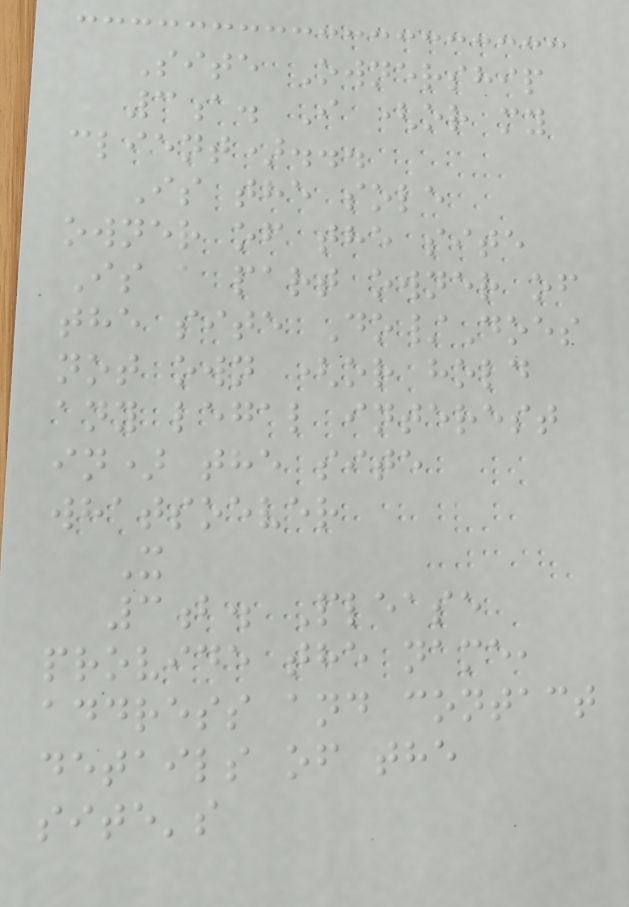Site Ownership
3a. I (or my
client)...
Is the sole
owner of the site
Is a part owner of
the site Do/Does
not own (or hold
any legal interest
in) the site
whatsoever
X
3b. Please
provide the name,
address and contact
details of the
site's
